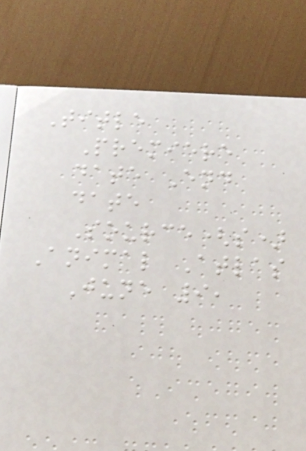Title
Premiere
date End
date
Source(s)
Animal Atlas
June 9,
